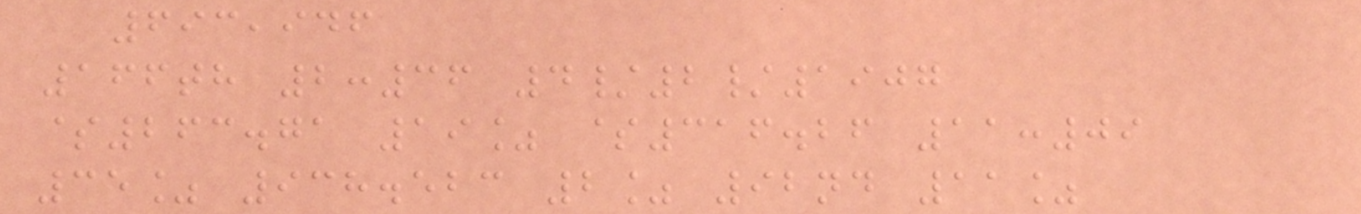693,946
166th 2:36 4/2/1907
$263.71 19% $316.26 11:09
35% 938.523 2% 92nd 11%
